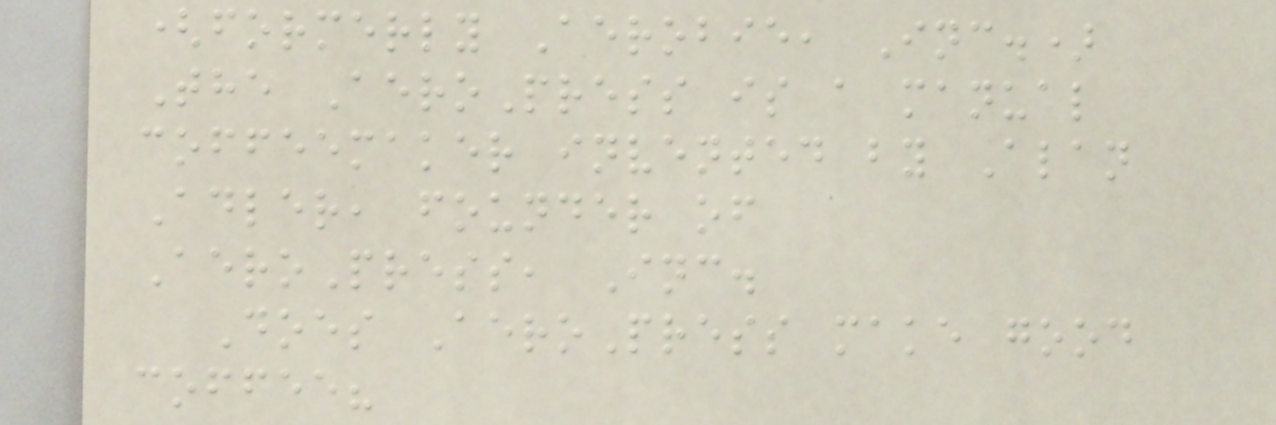(formerly Aerobie, Inc.)
The AeroPress is a manual
coffeemaker invented by Alan
Adler, founder of
AeroPress, Inc.
Does AeroPress make good
coffee?
